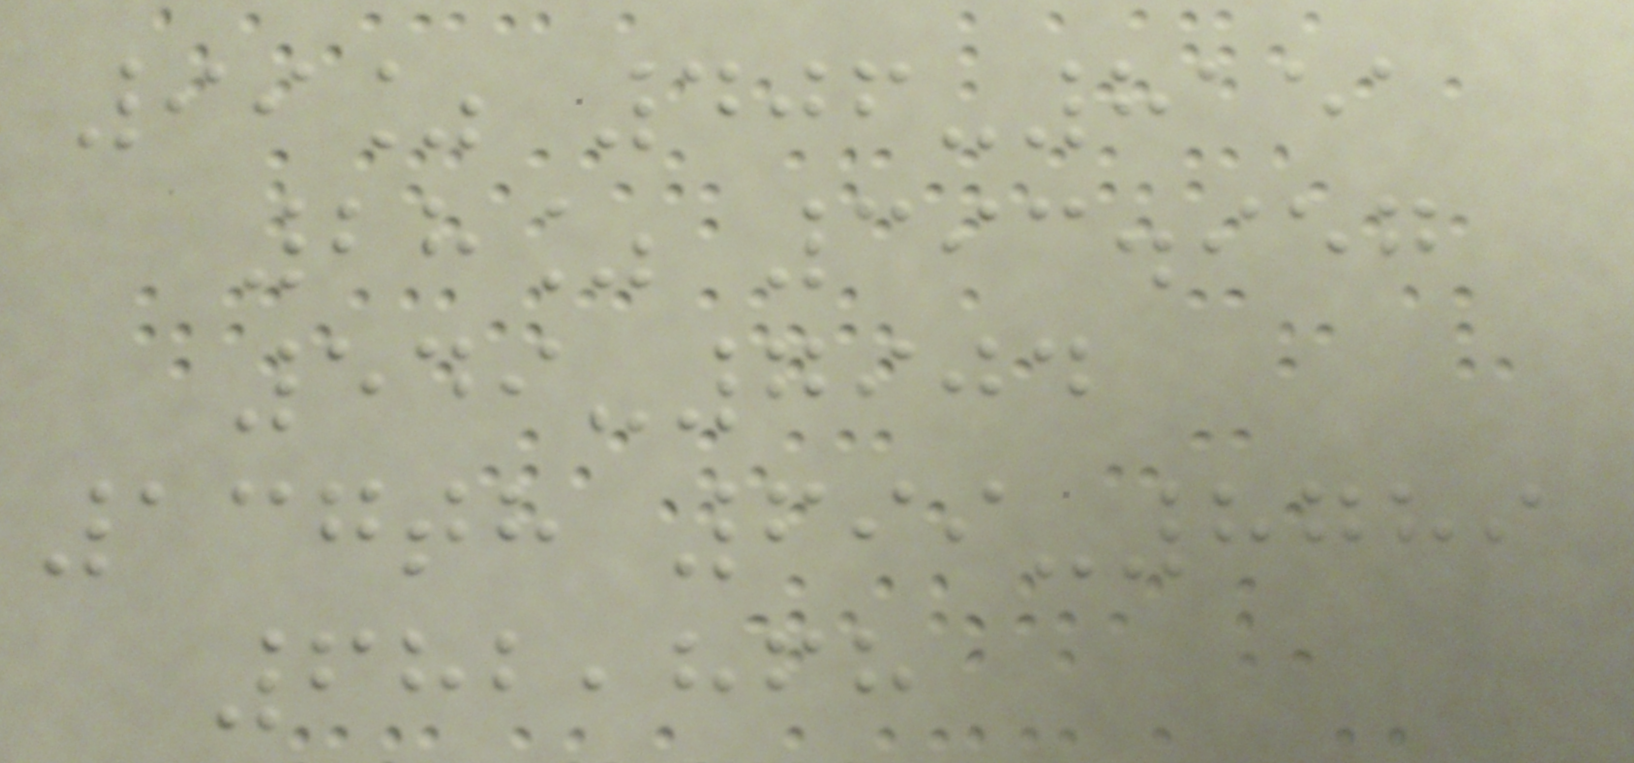99% 406-8151
28% 393.957
549-7904
137th 699-8789
682,868
